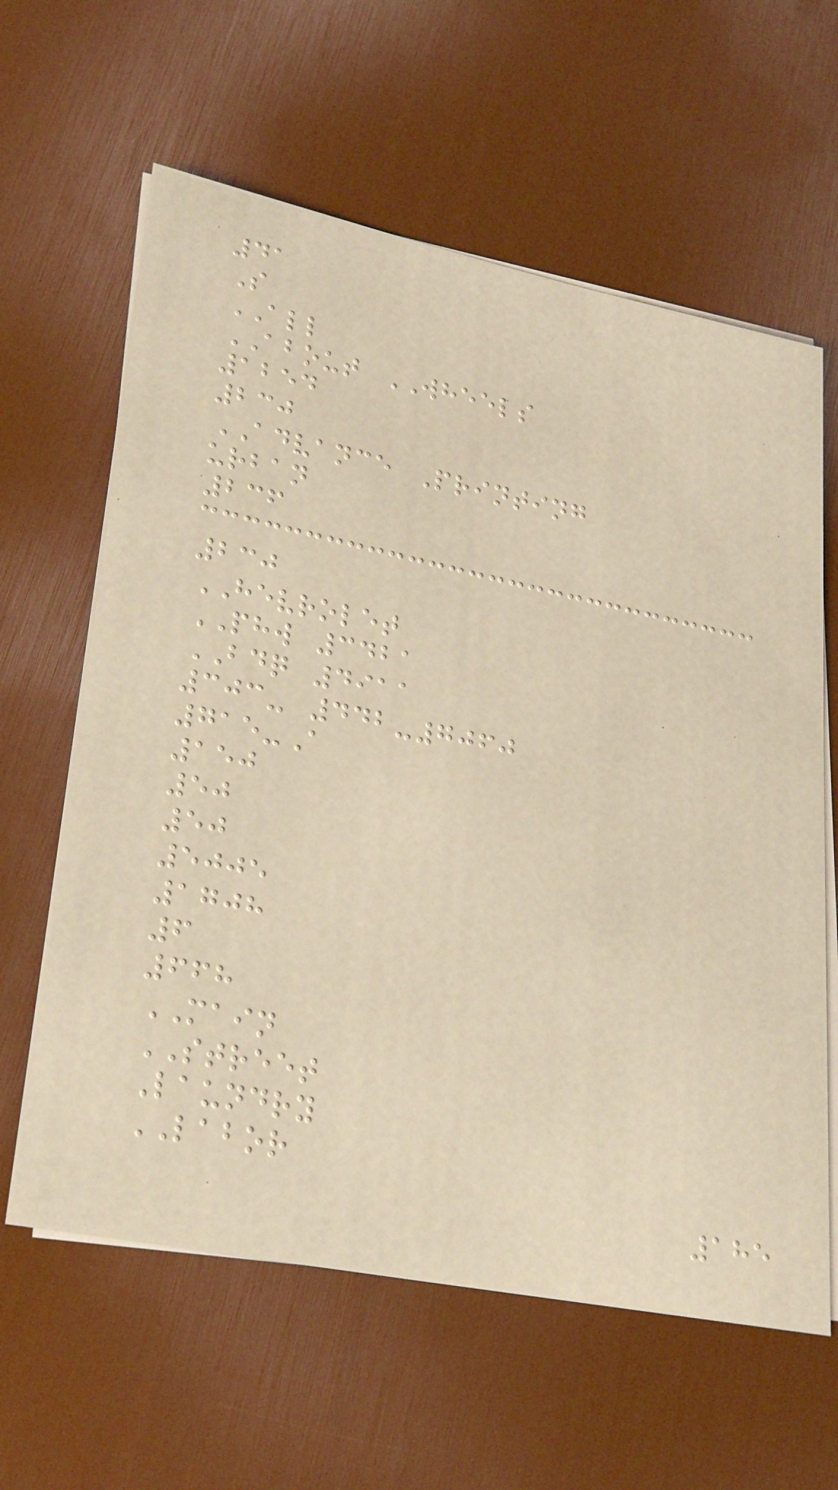41
S
ALL
ABOUT WHEELS
1254
230
ADVANCE Printing
urban
236
230
HEVROLET
PHW 3421
BDQ 4911
303- 442-7060
715-A
150
50
50
5005
1708
6
668
MAIN
STREET
Laundry
LABOR
185
